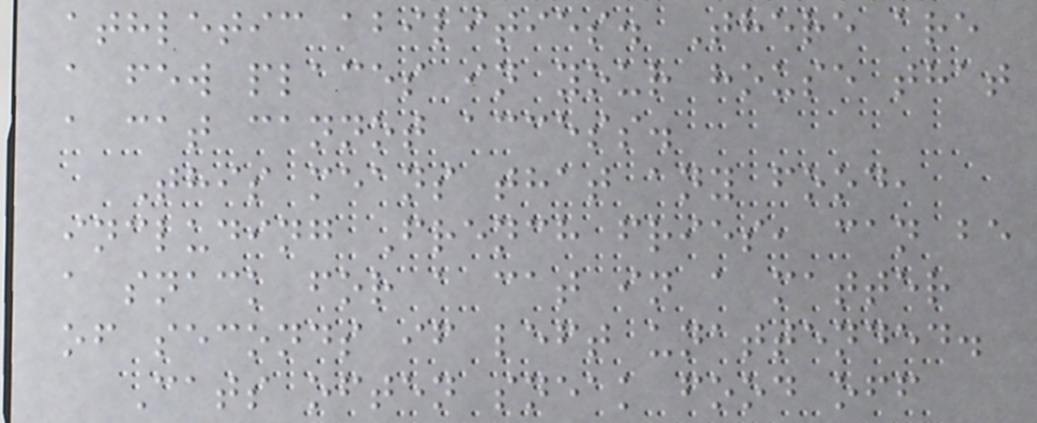athletic abilities. There are
a few places in your house that
a cat cannot access.
This means that any food,
including French fries, can be
a snack for a cat in a matter
of seconds if left unattended.
Cats often sneak food off
